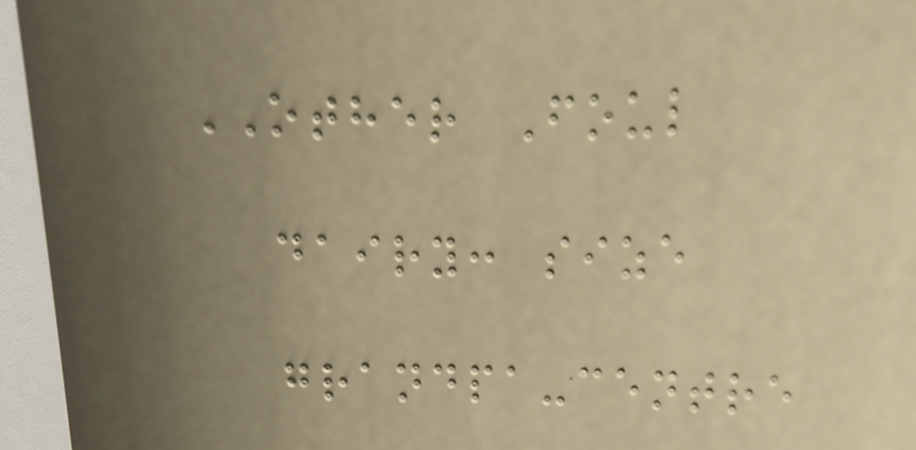OTHER Foul
dairy: size
grandpa-centre
